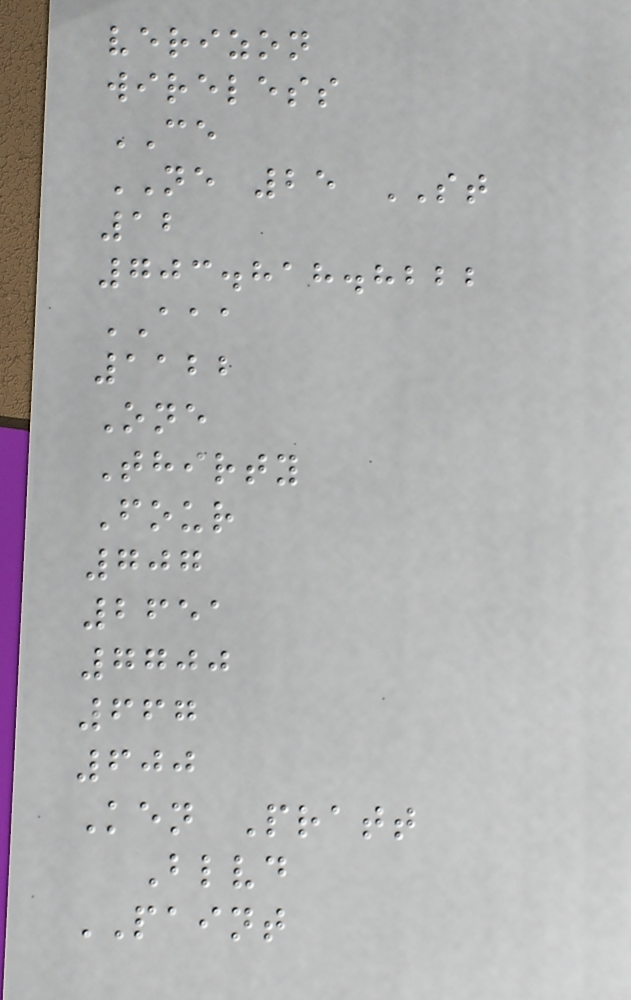verizon
wireless
CE
NE 25 ST
12
703.818.8222
AAA
1122
One
Thirty
Four
707
2651
7700
667
600
Ken Pratt
Blvd
PAINT
